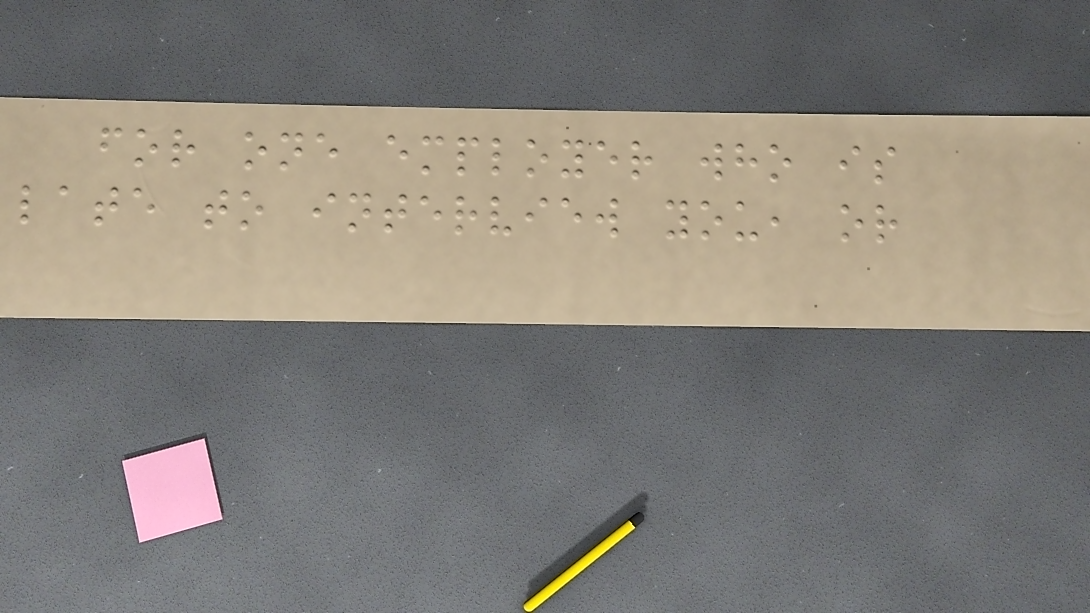for one employer who is
late to interview you, or
